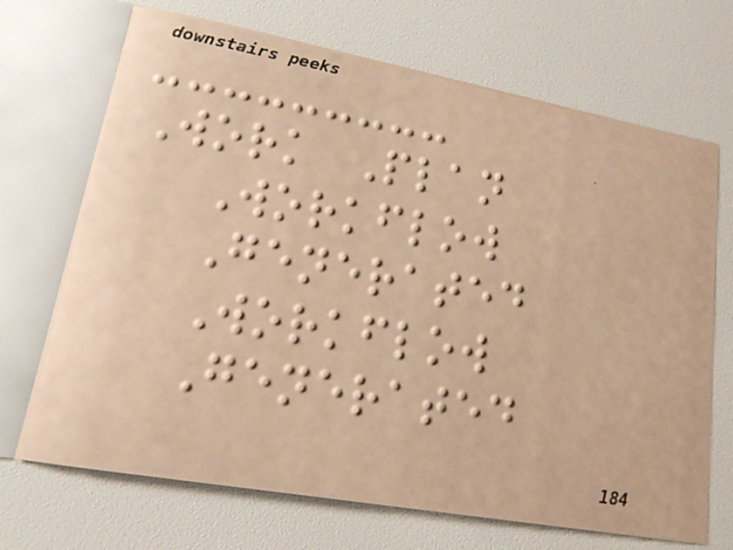Work Plan
Workflow
Generated
Workflow
Generated
